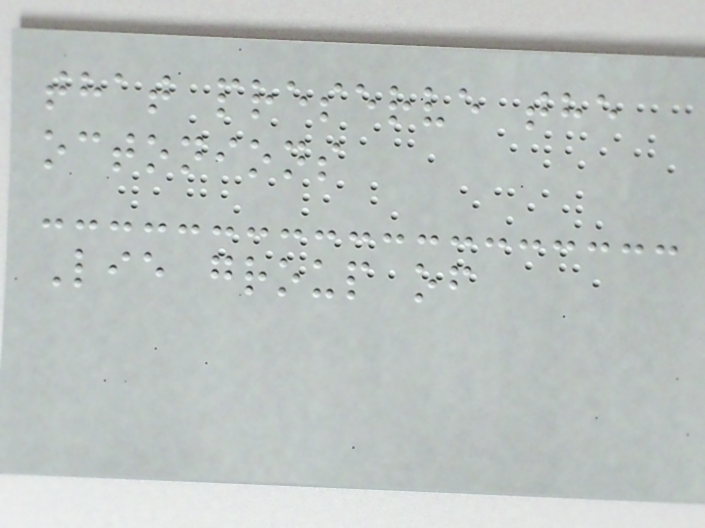that preserve the
octonions
Lie group of
